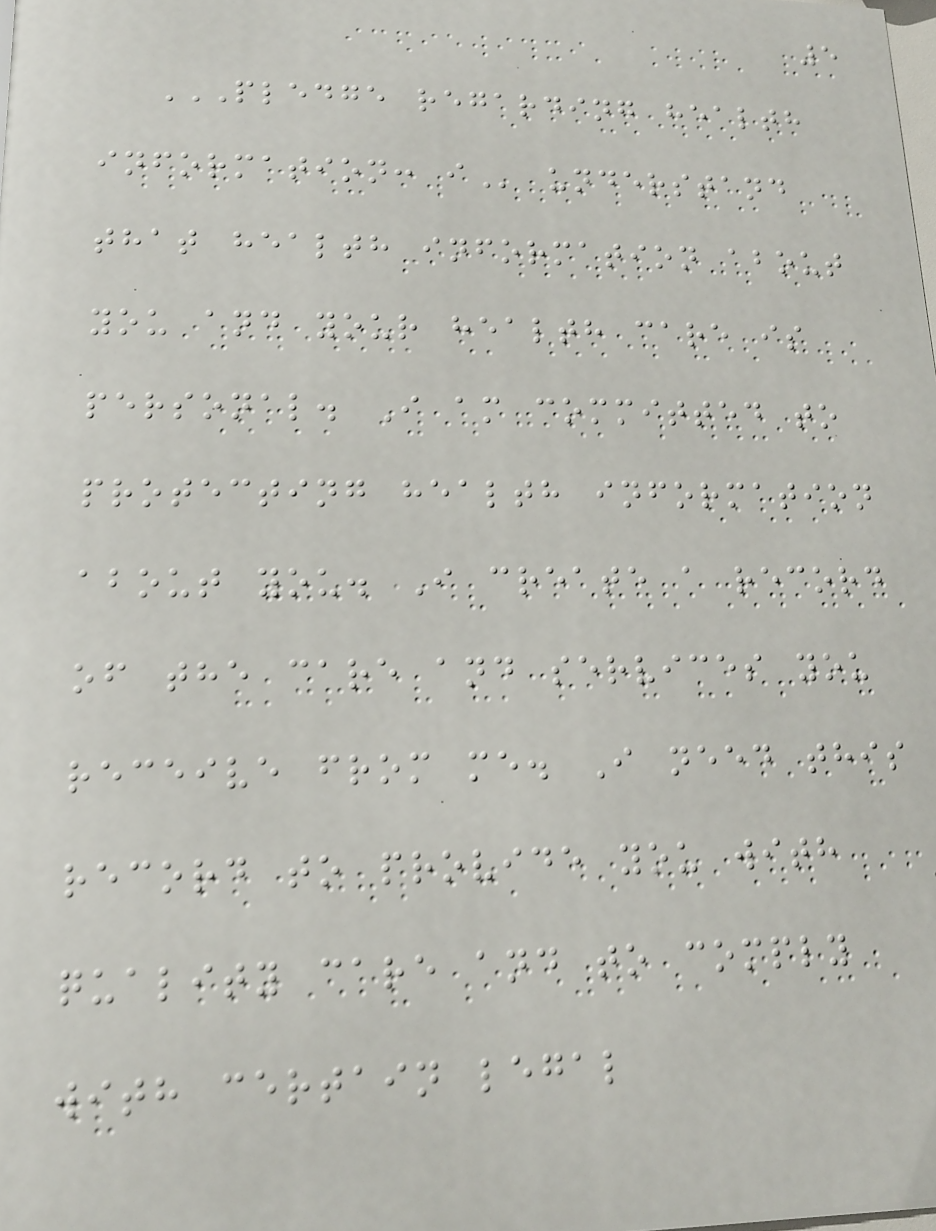5
PLEDGE REGARDING HEALTH
INFORMATION: I understand
that health information about
you and your health care is
personal. I am committed to
protecting health information
about you. I create a record
of the care and services you
receive from me. I need this
record to provide you with
quality care and to comply
with certain legal
